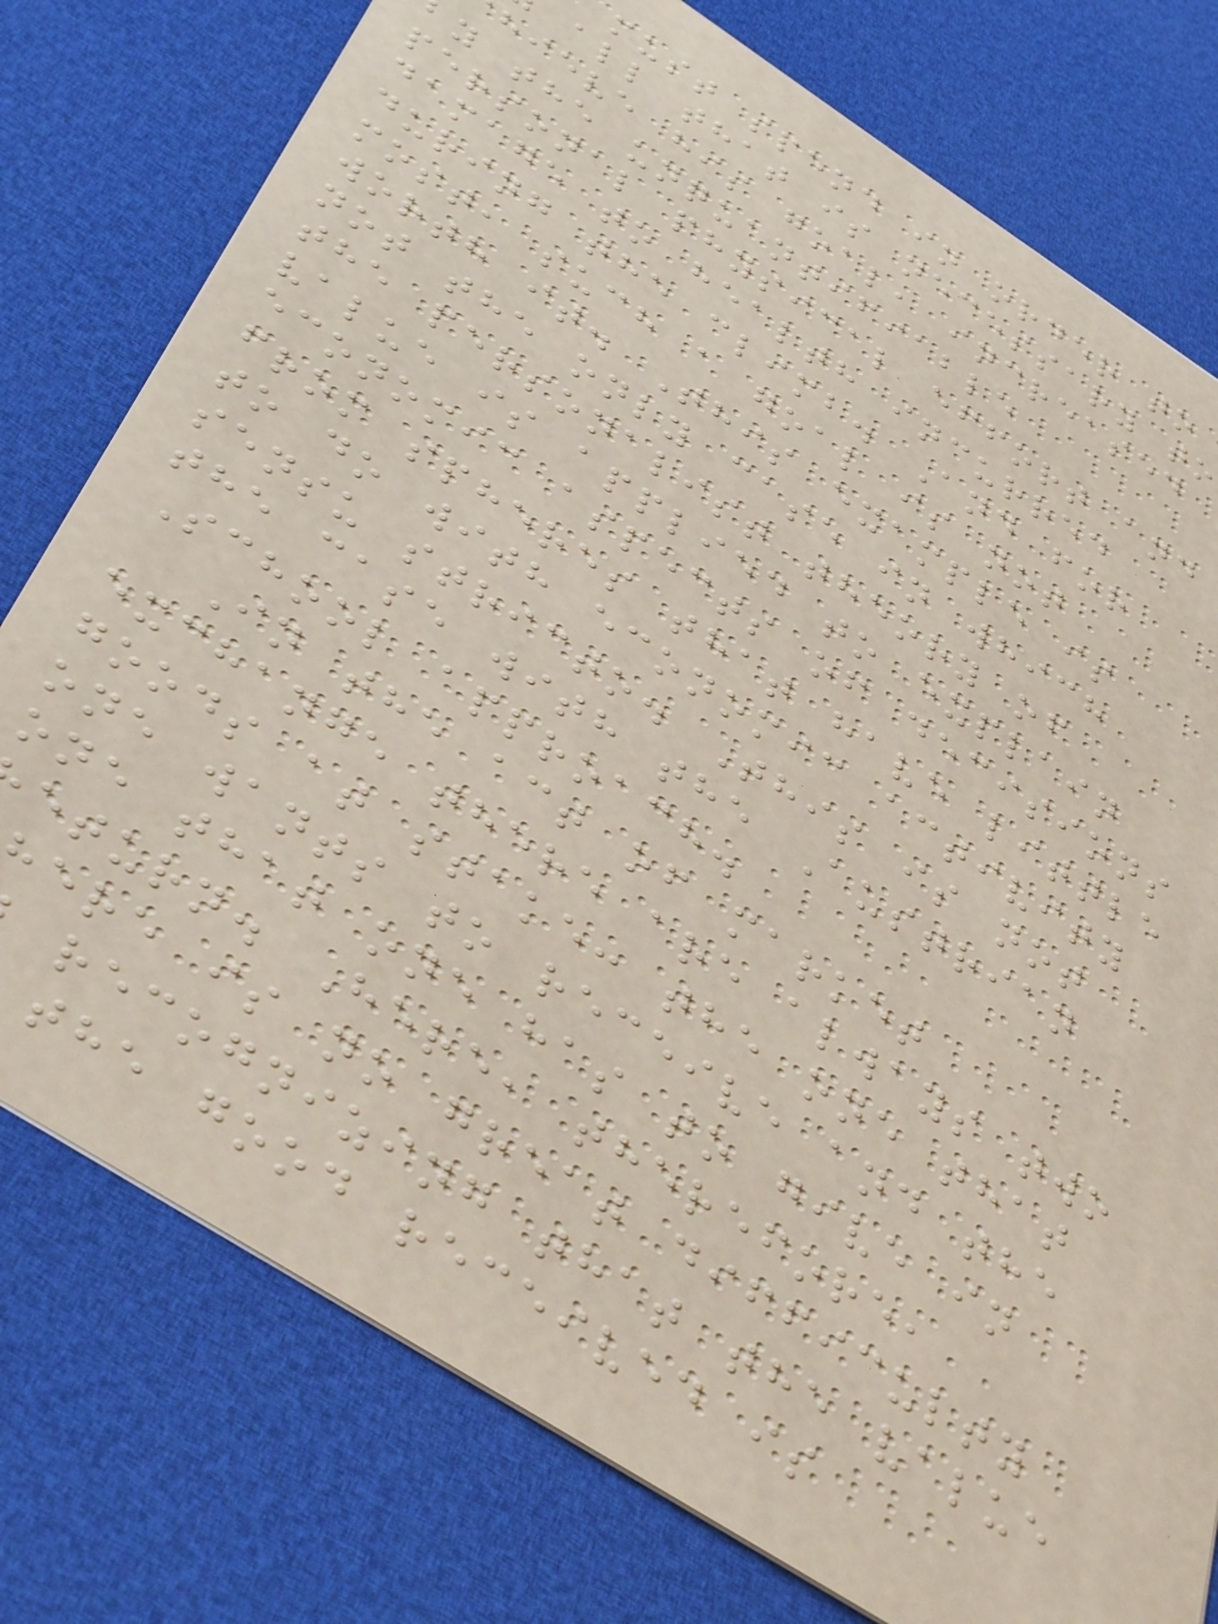must spend in order to
all that is necessary to
hieve his goal, increased
y the unquantifiable
personal physical effort and
damage to health incurred
during the climb. And for
most, such a goal is not
worth it. This example is
not the only case in which
the personalist theory of
value is applied to explain
economic aspects of decisions
from spheres that have little
to do with economic activity
sensu stricto. This is not
the case with the Austrian
School approach.
In the act of market
exchange there are always two
goods at stake: the one that
one wants to receive and the
one that one has to give in
eturn. Here, therefore,
ere is no great difficulty
recognizing that the value
the good received is
